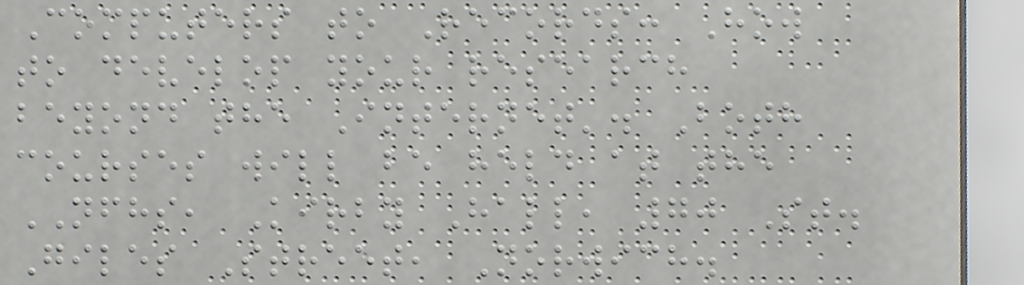Computers to Records: How
to develop your research
beyond the Internet'. Both
courses will be held at the
NFHS, Kirby Hall, 70 St.
Giles Street, Norwich.
